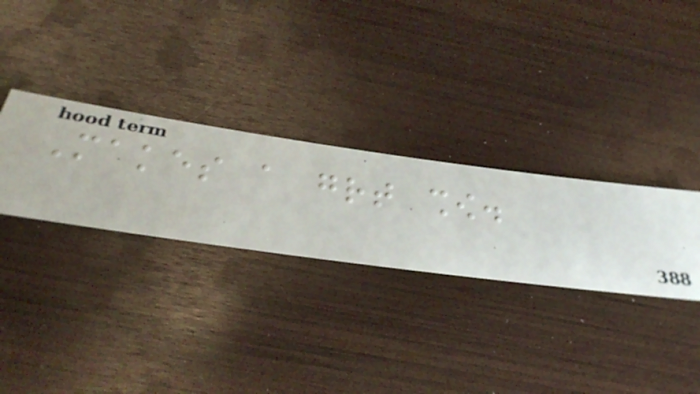Makes a great show.
